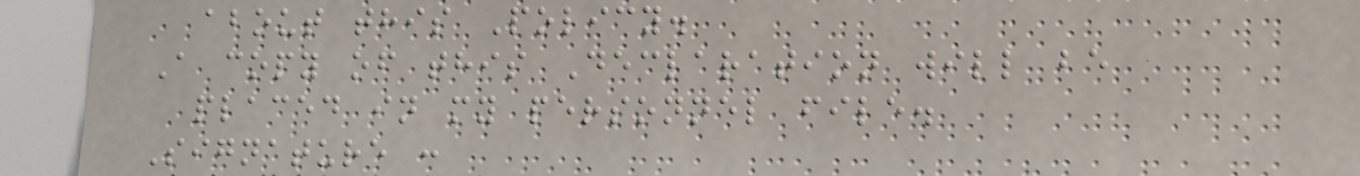about this Policy.
A copy of this Declaration will be
placed in my personnel file.
Signature :
